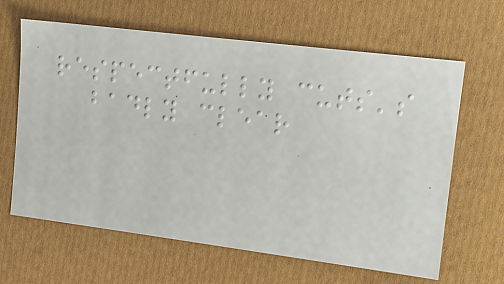respectfully cuts's
badly clear
